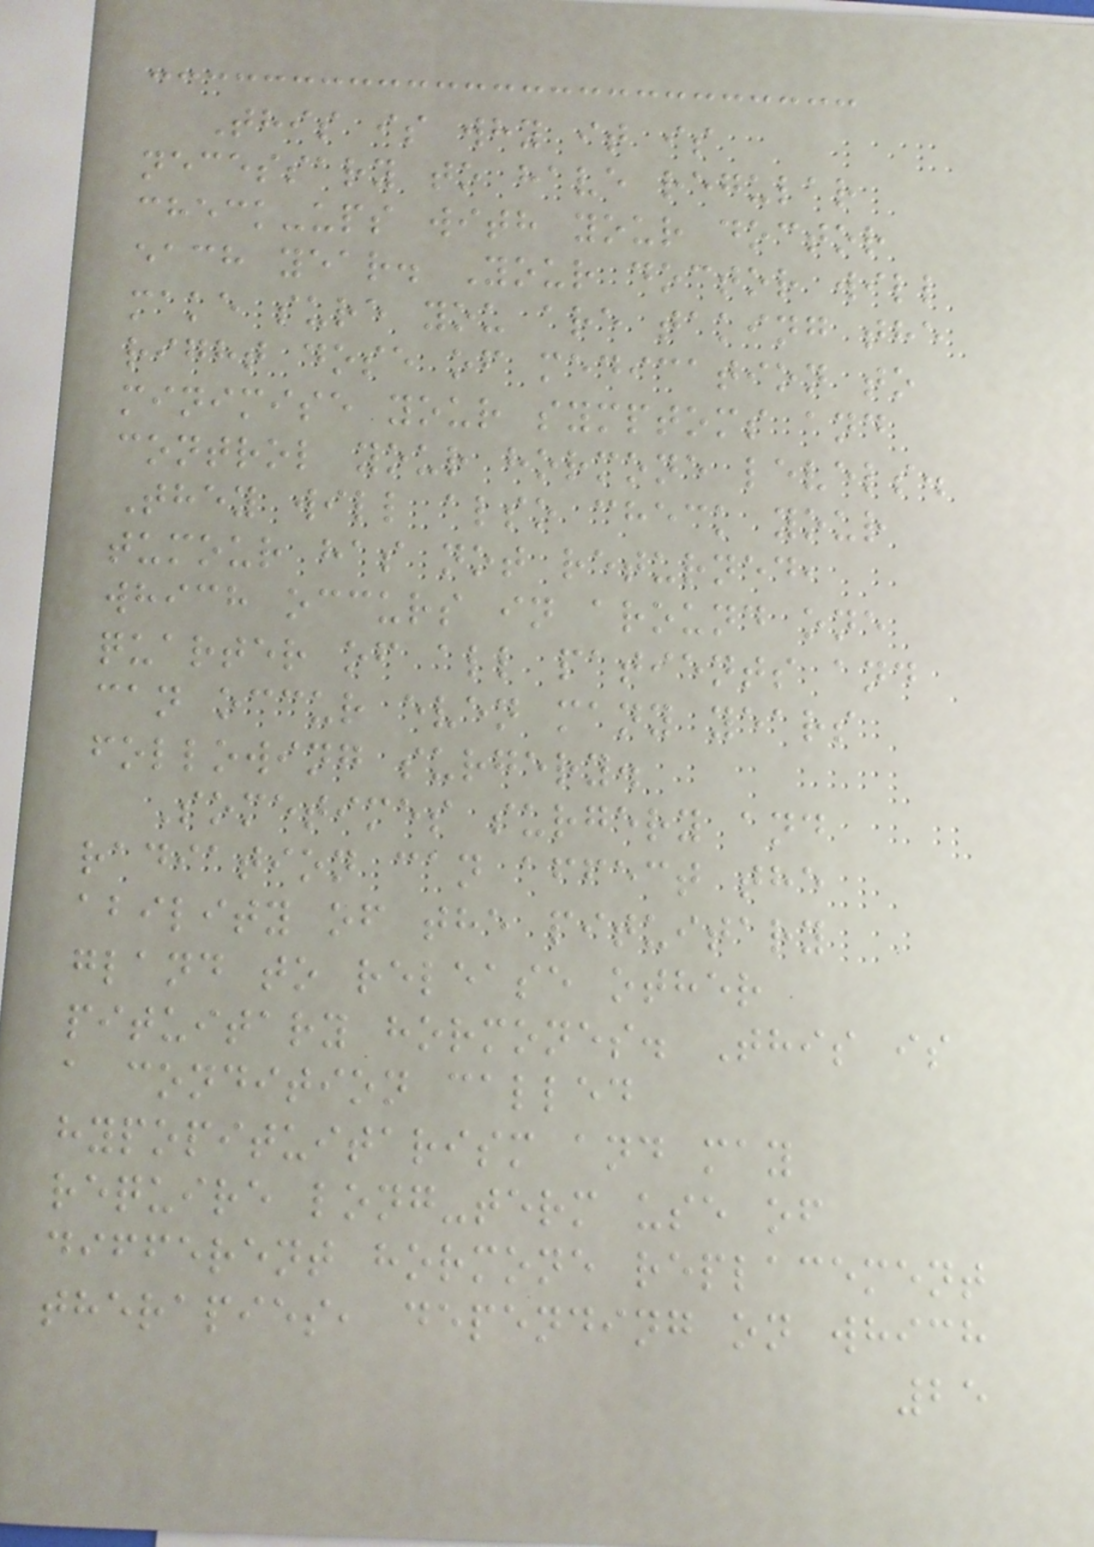This is why it is
necessary to have regular
check-ups with your doctor
each year. Your doctor will
make sure you are taking the
right dose of medication to
minimise your symptoms and
control your hormone levels.
They will also check your
tumour has not returned,
which occurs in around one
quarter of all patients and
can occur even many years
following surgery.
Sometimes surgery and
radiation can affect the
ability of the pituitary
gland to release other
pituitary hormones. This is
a condition called
hypopituitarism and may
require long-term use of
different hormone replacement
therapies, depending on which
25
